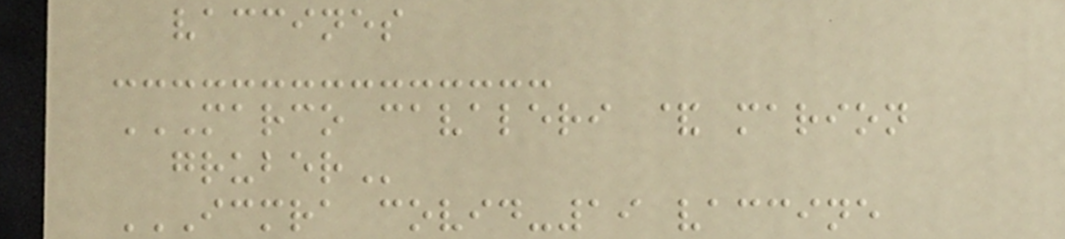vaccines
MARCO CAVALERI & MARION
GRUBER
ICMRA COVID-19 VACCINE
